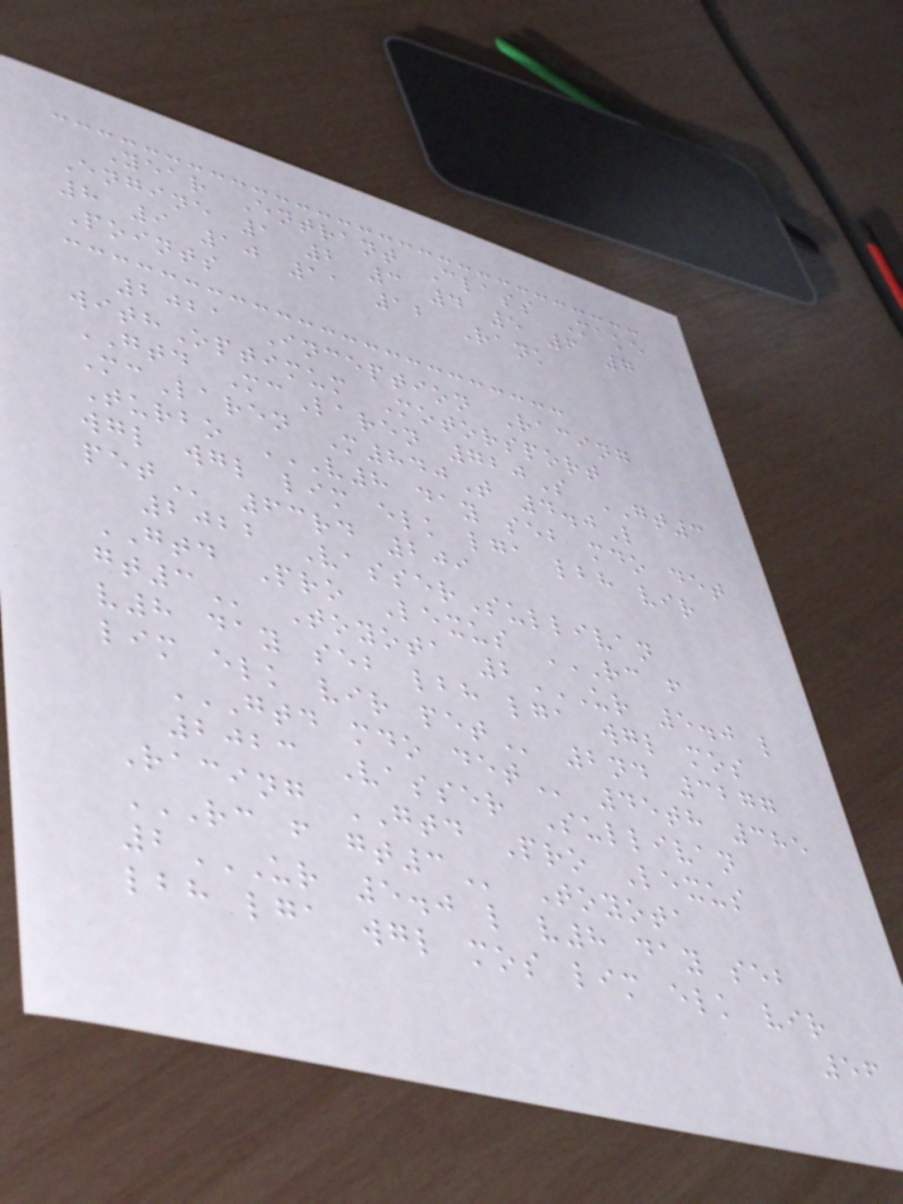Year Entrant Class Make
Engine 1 2 3 4 5 6 7
8 9 10 11 12 Rank
Points
2021 Inception Racing
withOptimum Motorsport
GTD McLaren 720S GT3
McLaren M840T 4.0L
Turbo V8 DAY SEB MDO DET
WGL WGL LIM ELK LGA LBH VIR
PET 63rd 209
2022 VasserSullivan
GTD Pro Lexus RC F
GT3 Toyota 2UR 5.0 L
V8 DAY SEB LBH LGA WGL MOS
LIM ELK VIR PET 2nd 3277
GTD MDO DET 45th 385
2023 Vasser Sullivan
Racing GTD Pro Lexus
RC F GT3 Toyota
2UR 5.0 L V8 DAY SEB
LBH LGA WGL MOS LIM ELK VIR
56
